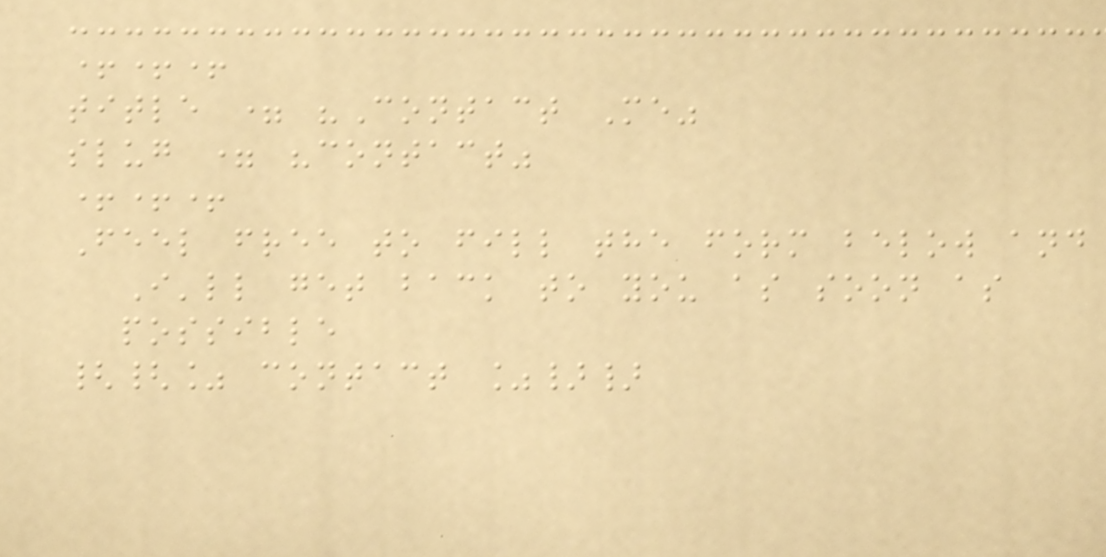+++
title = "Contact Me"
slug = "contact"
+++
Feel free to fill the form below and
I'll get back to you as soon as
possible
{{% contact %}}
